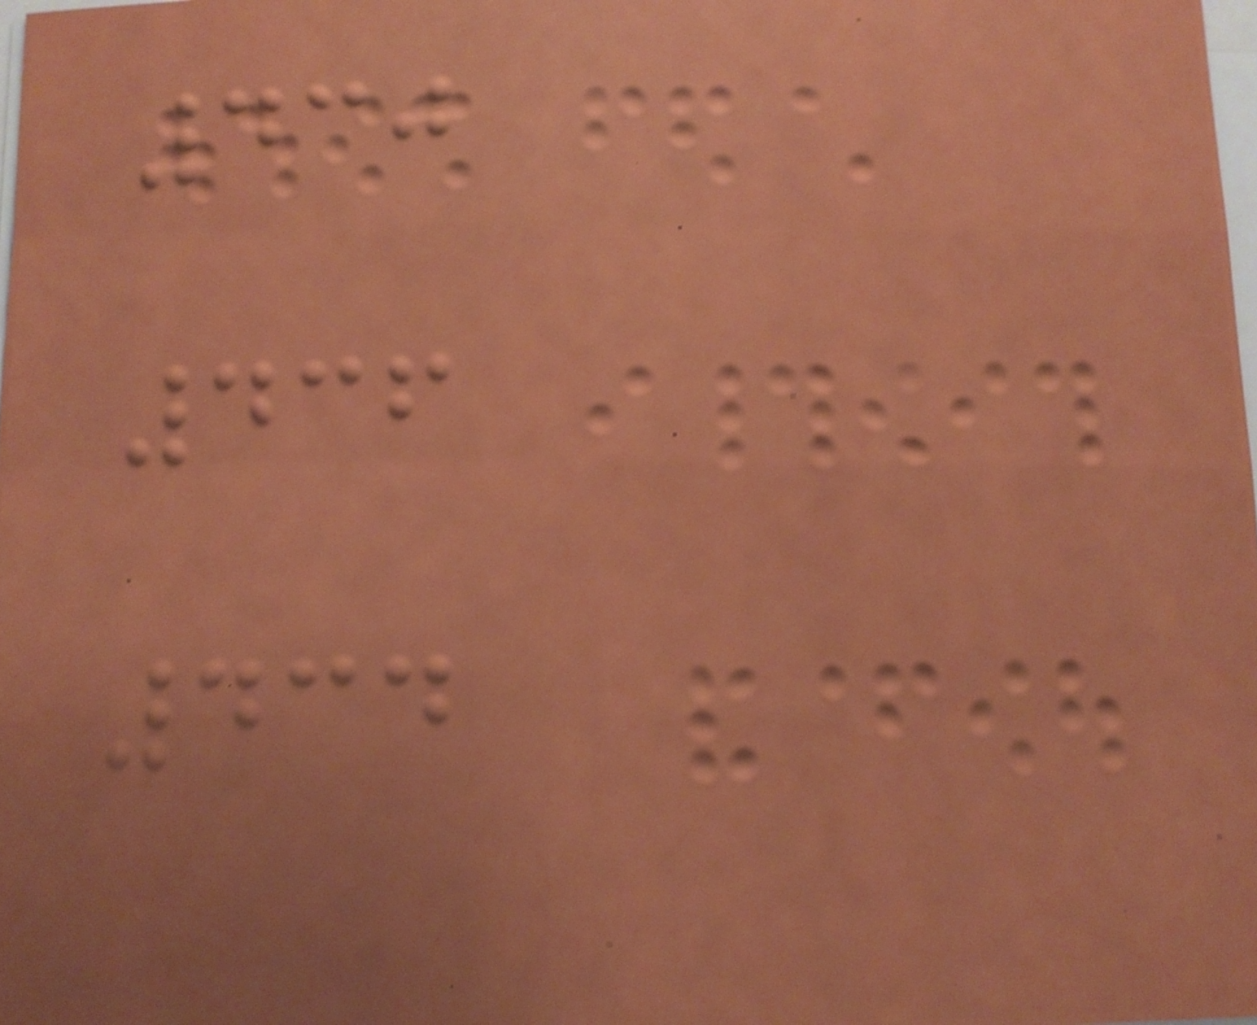430
436
434
